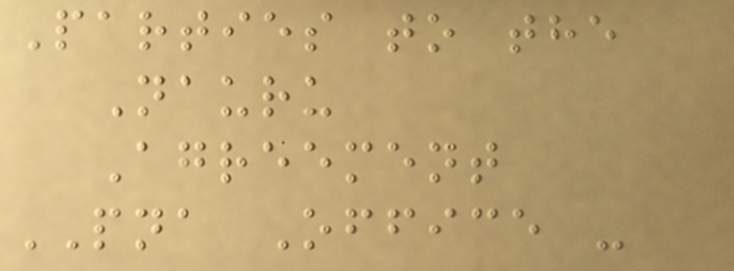Parties to the
Nauru
Agreement
PNA Office -
